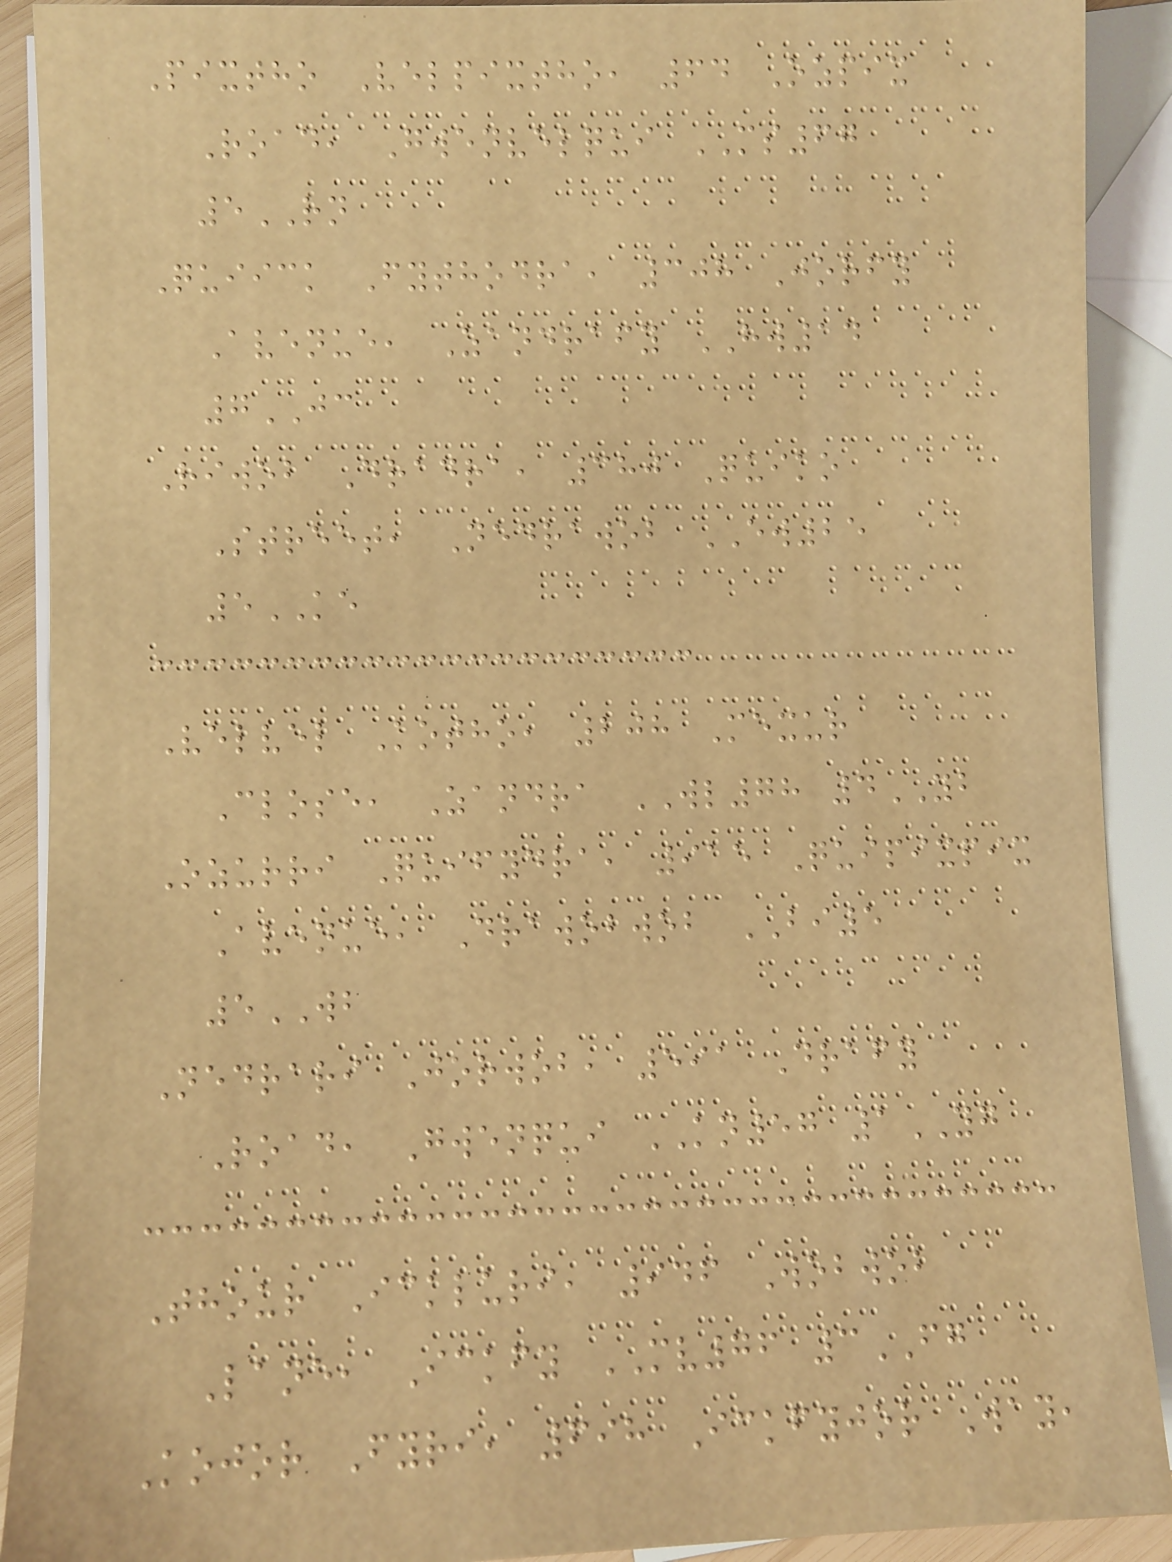Pixtho Velpixtho, 64 Ozpix
Road, Gwenvelqui MS67
5RN
Quiick Fythodra, 308 Jorfy
Avenue, Zandrafy HW14
7JC
Riwob Dradra, 380 Quiko
Street, Nedrawob EW25
5KE
Velvel Kotho, 208 Mexur
Close, Zandra WL78 4YB
Ozurri Quifydra, 915 Quipixpix
Avenue, Drawobwob BI5
5WB
Nedrari Jorwob, 591 Drafy
Road, Gwenqui KN57 1YG
Thour Ickluri, 946 Wobwob
Lane, Ickfy MV76 3FG
Kojor Fyri, 698 Ickfyjor Way,
